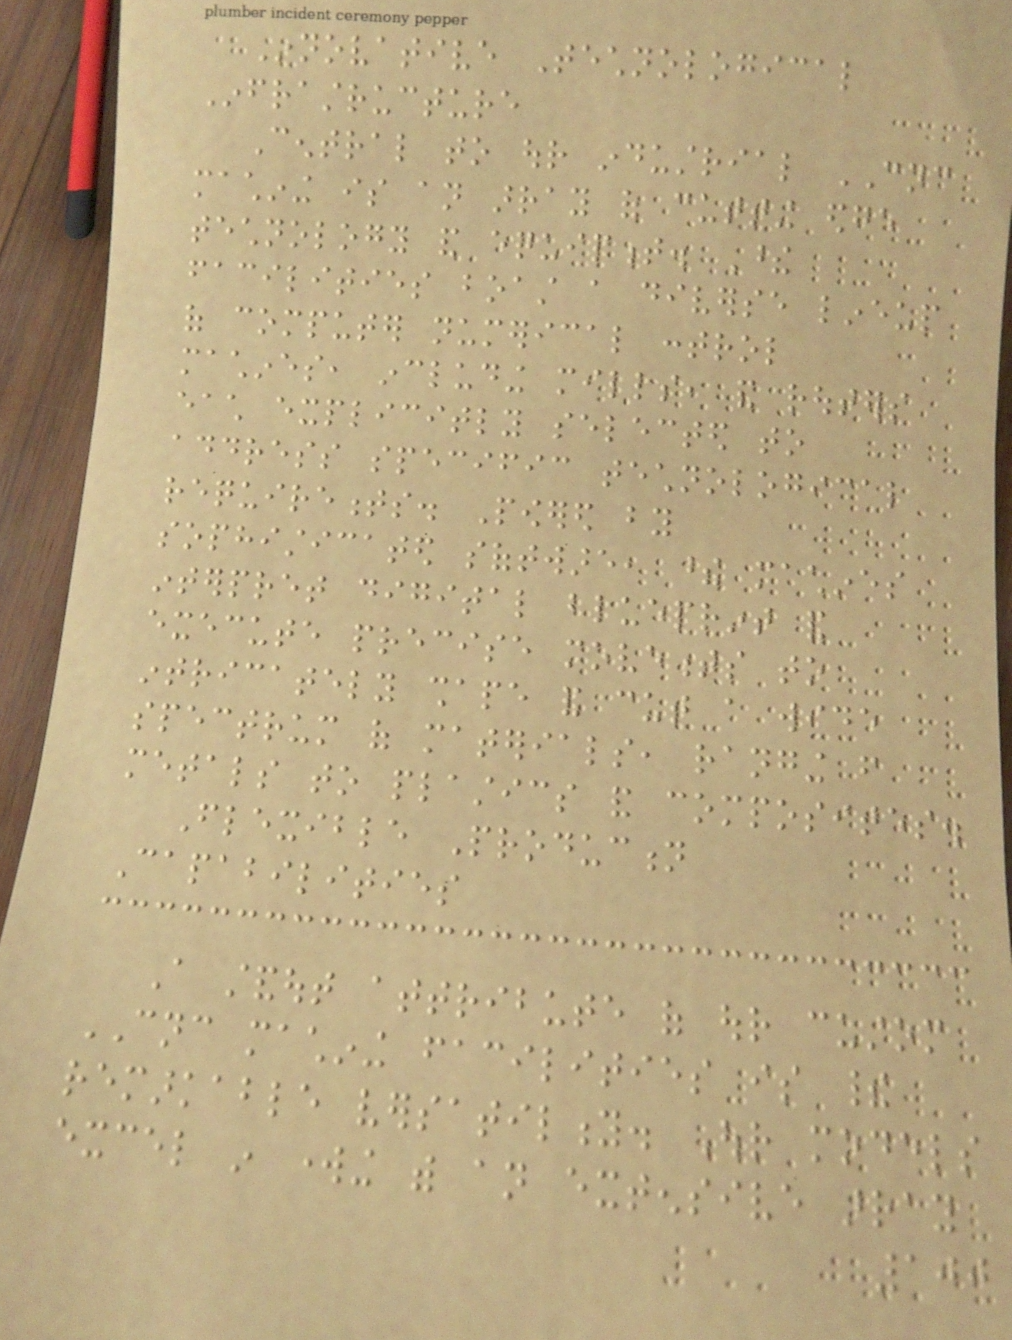Innovative Technological
Infrastructure
Central to our industrial CNC
machining is an array of cutting edge
technology and equipment. These
facilities boast a diverse lineup
of computer numerical control
machines, including mills, and routers
each explicitly selected to
address specific technological
requirements. Powered by
sophisticated software, these machines
interpret digital blueprint and
execute precise movements to
intricately shape and cut a wide
spectrum of materials, ranging from
metals to plastics and composites.
Flexible Production
Capabilities
A standout attribute of our custom
CNC machining facilities is their
remarkable versatility. Our models
excel in working with an extensive array
100
